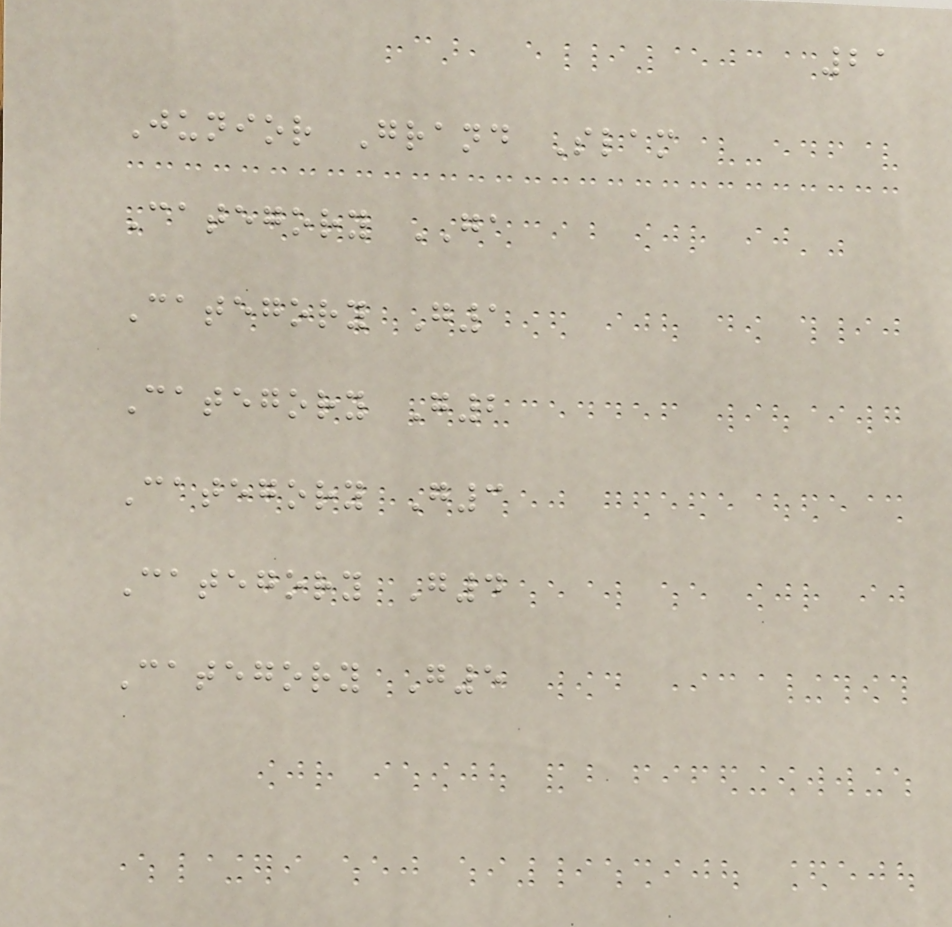21
Junior Grand Slam
Category GA
Category G1
Category G2
Category G3
Category G4
Category G5
